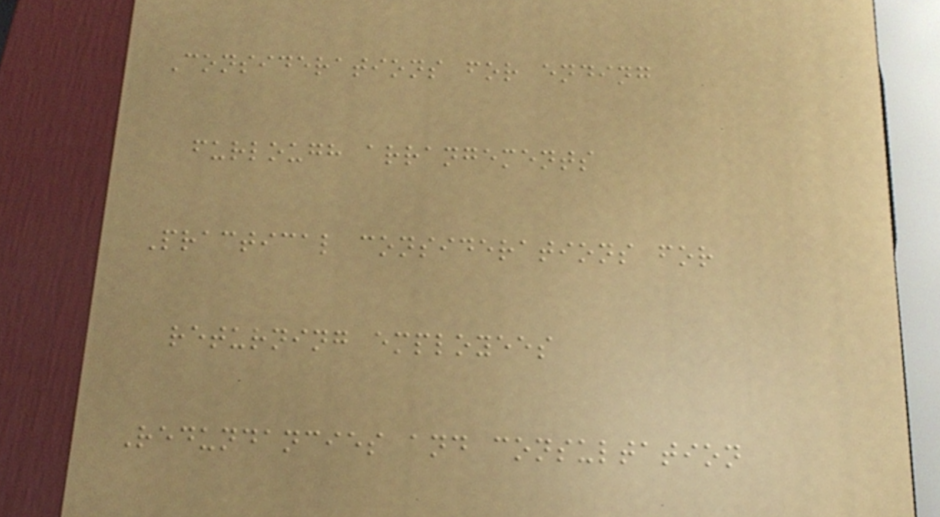Considerations for ending
furlough arrangements
Practical considerations for
returning employees
Redundancies and consultation
